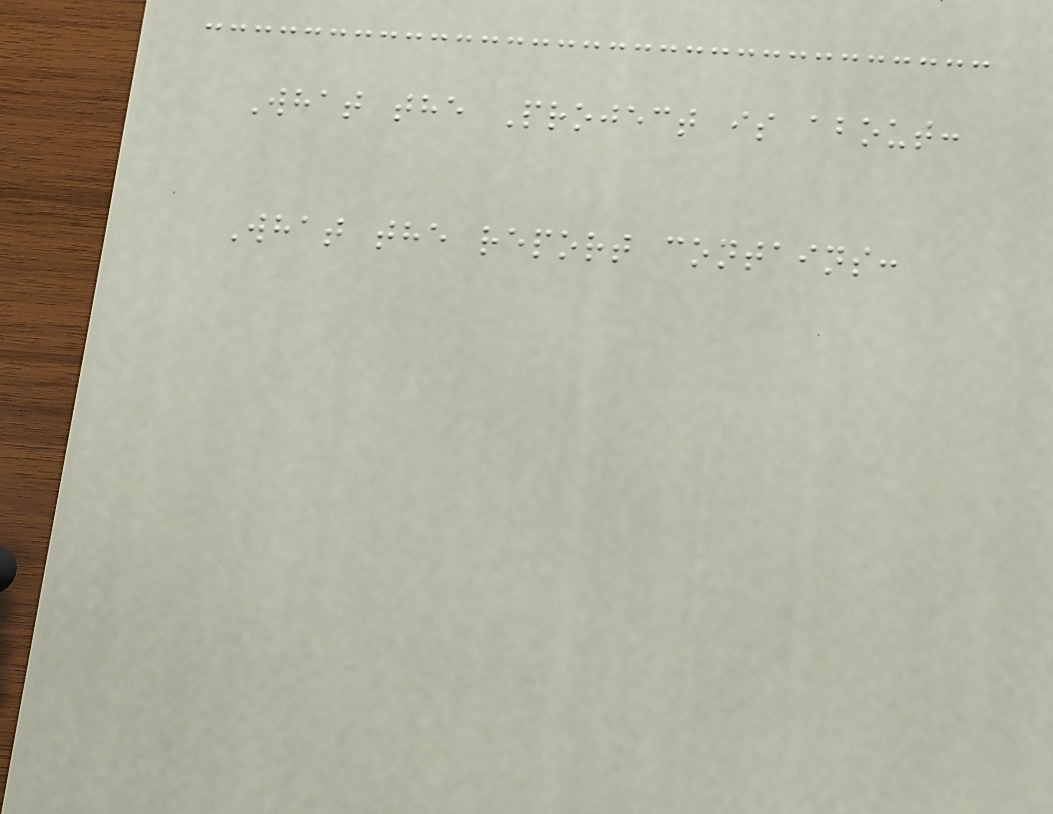What the Project is about:
What the report contains:
